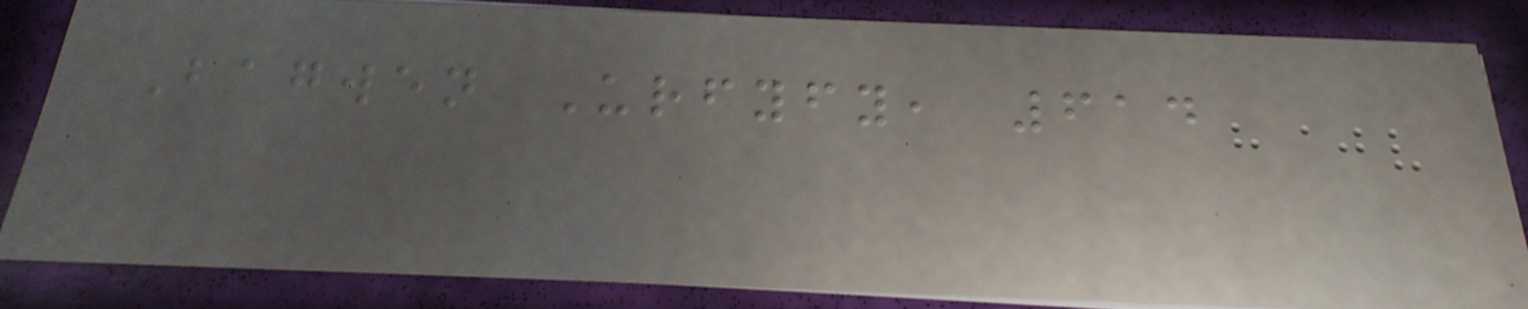Bagwen Urfyfy, 614
